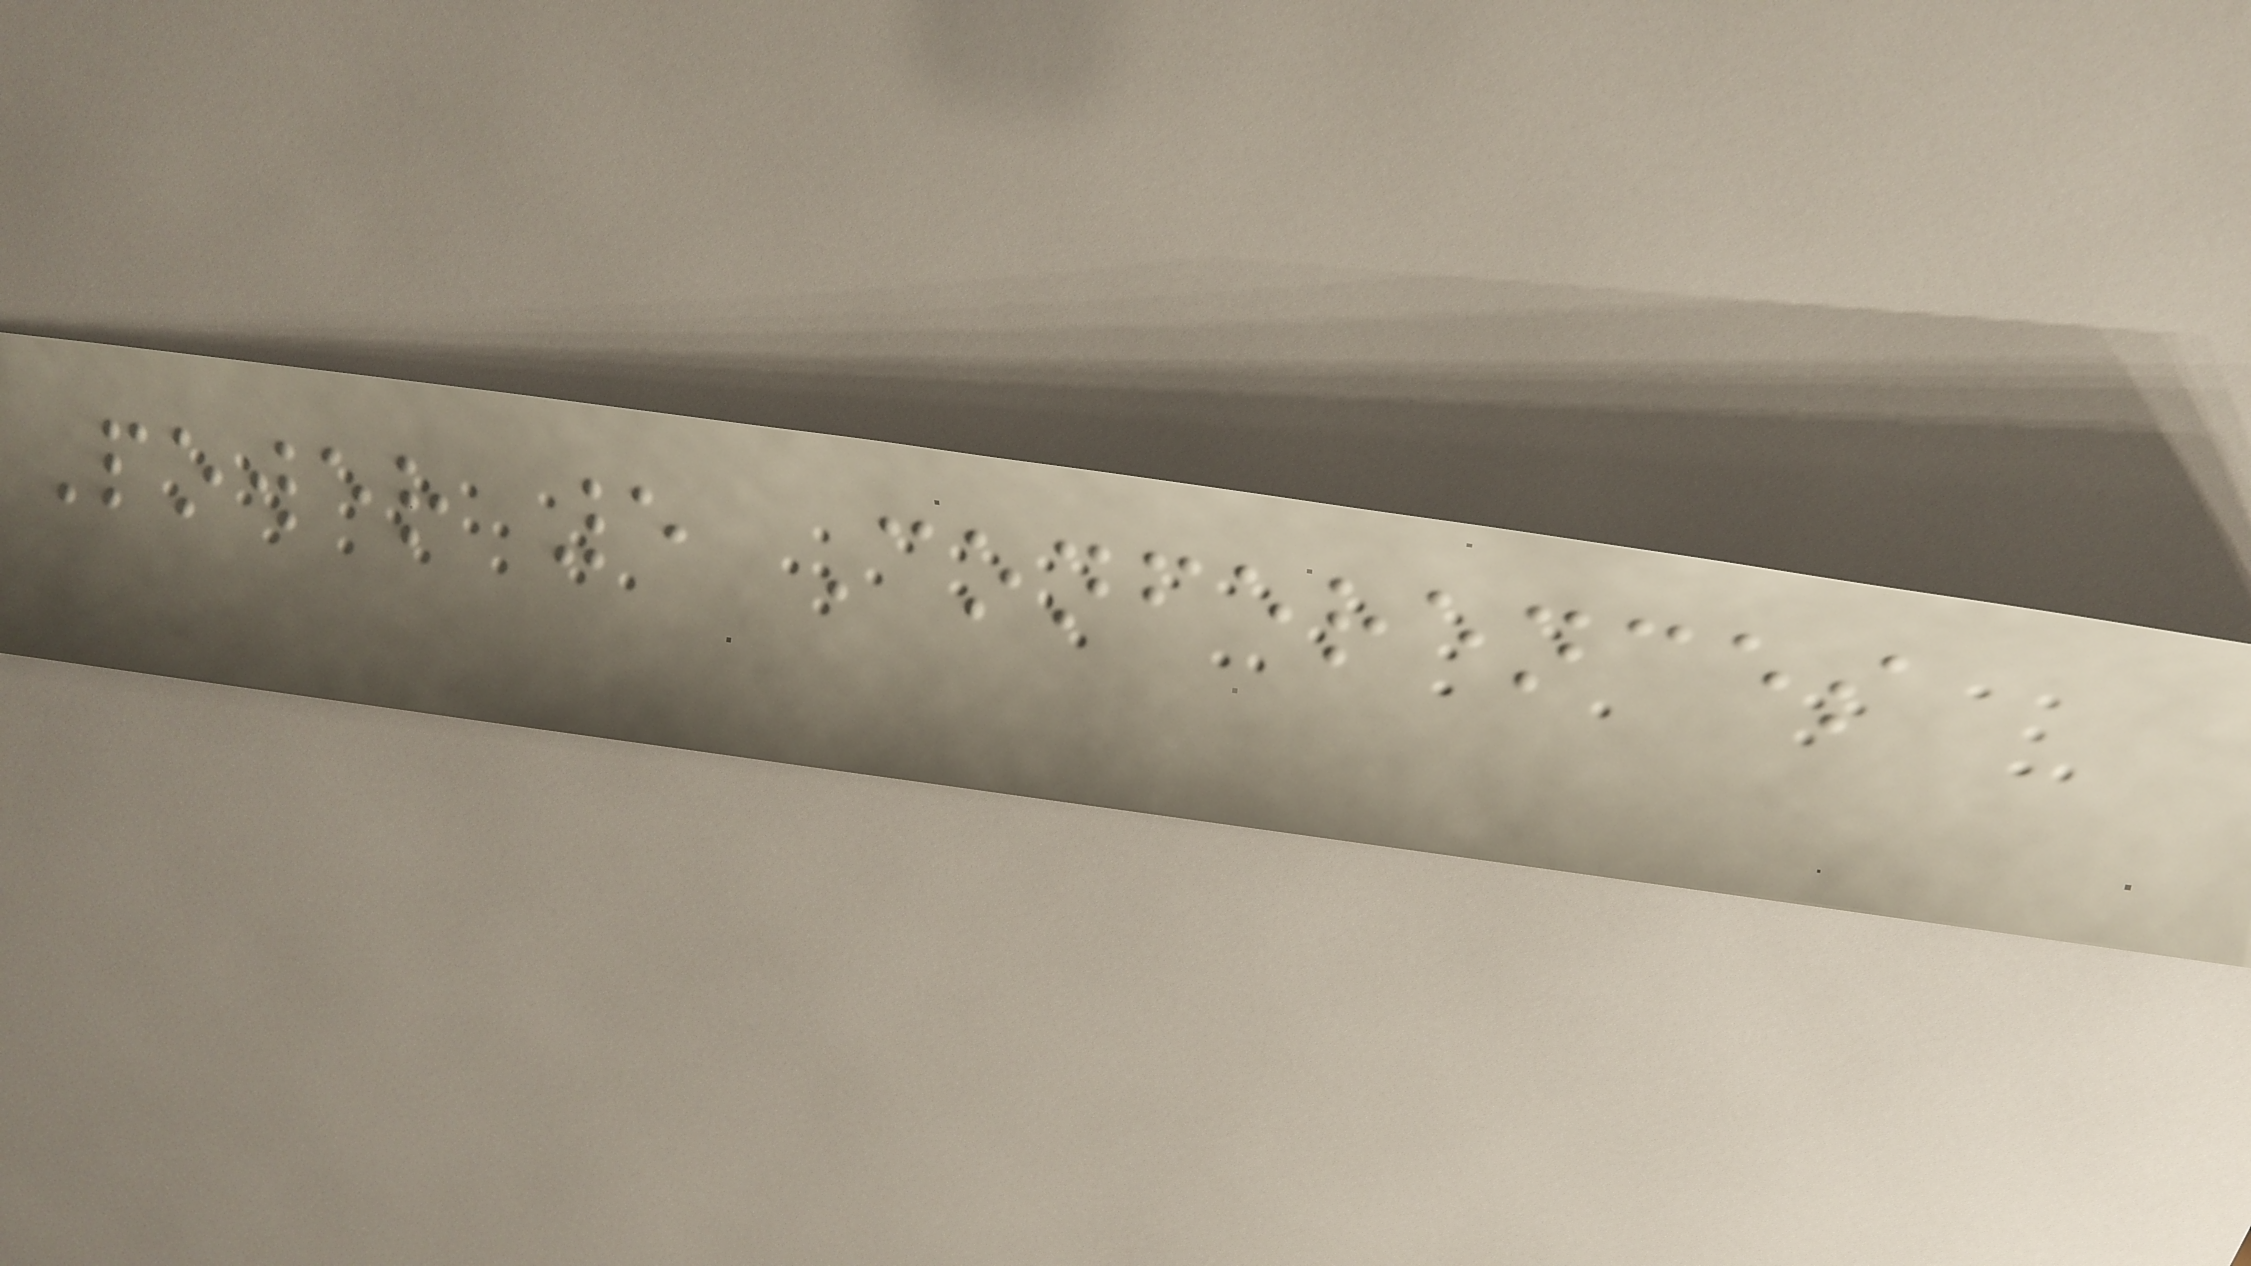Power 5 Conferences
